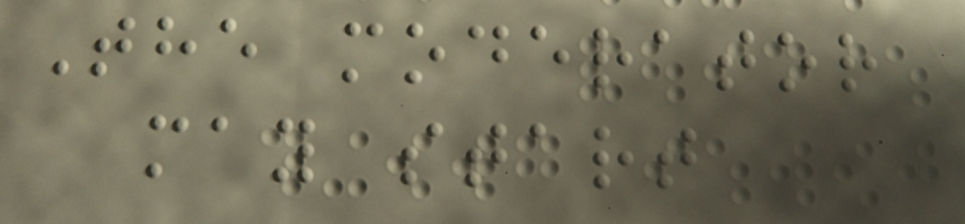The moderator
may start
